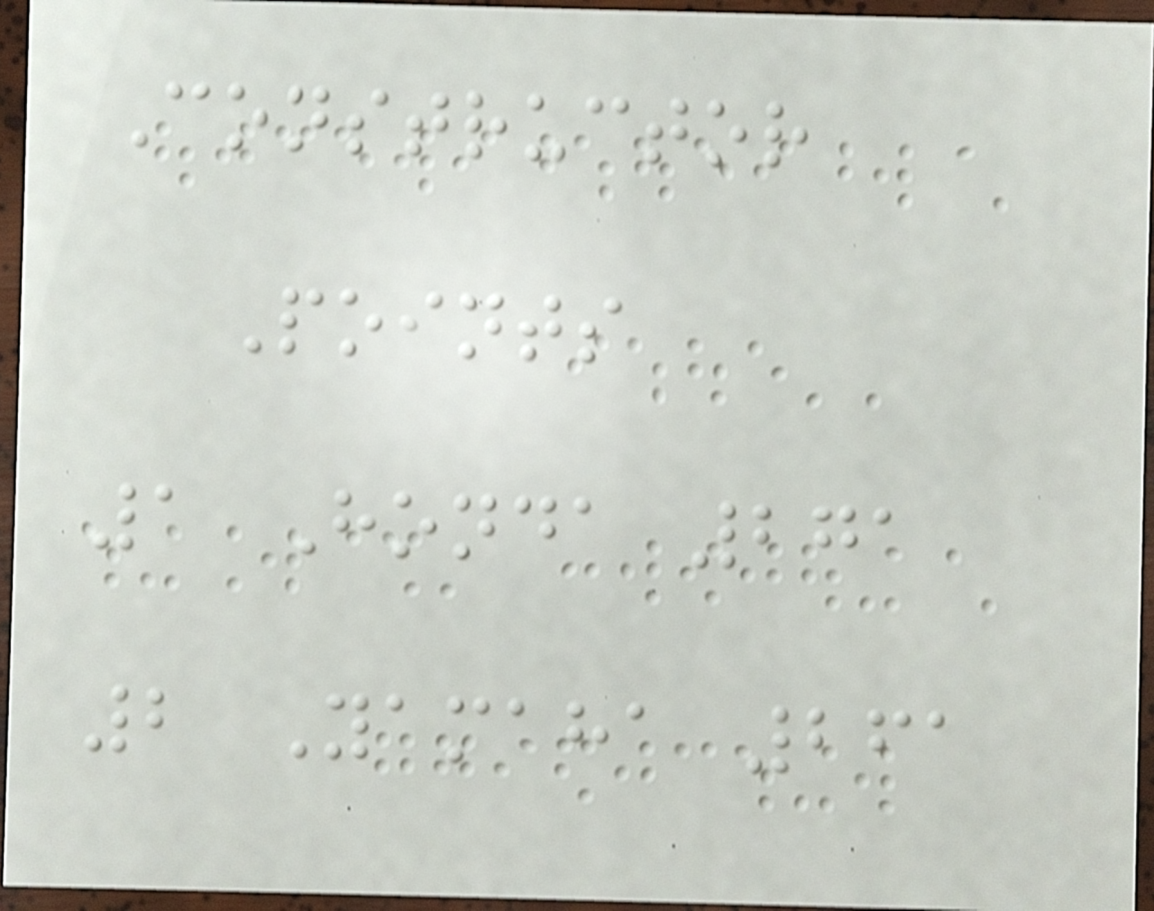Constructor
Points
1 Honda 271
2 Yamaha 261
